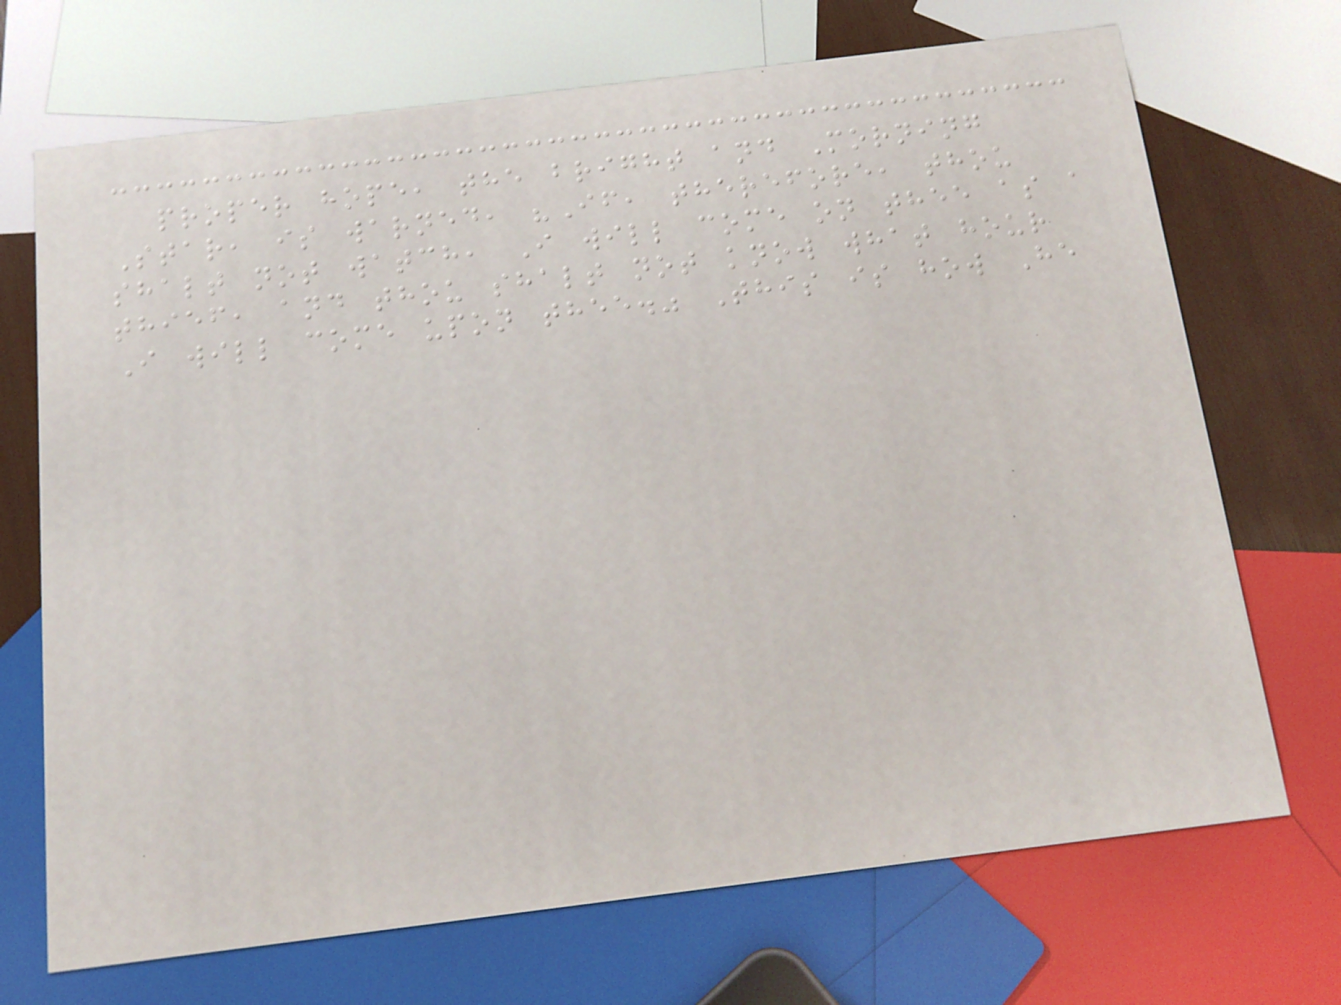proper hope, the bright and Morning
Star, is warned, "If, therefore, thou
shalt not watch, I will come on thee as a
thief, and thou shalt not know what hour
I will come upon thee." This is how He
